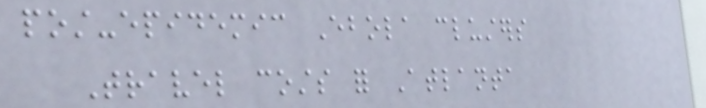post-epidemic Ebola clusters
Travel costs for Atlanta
